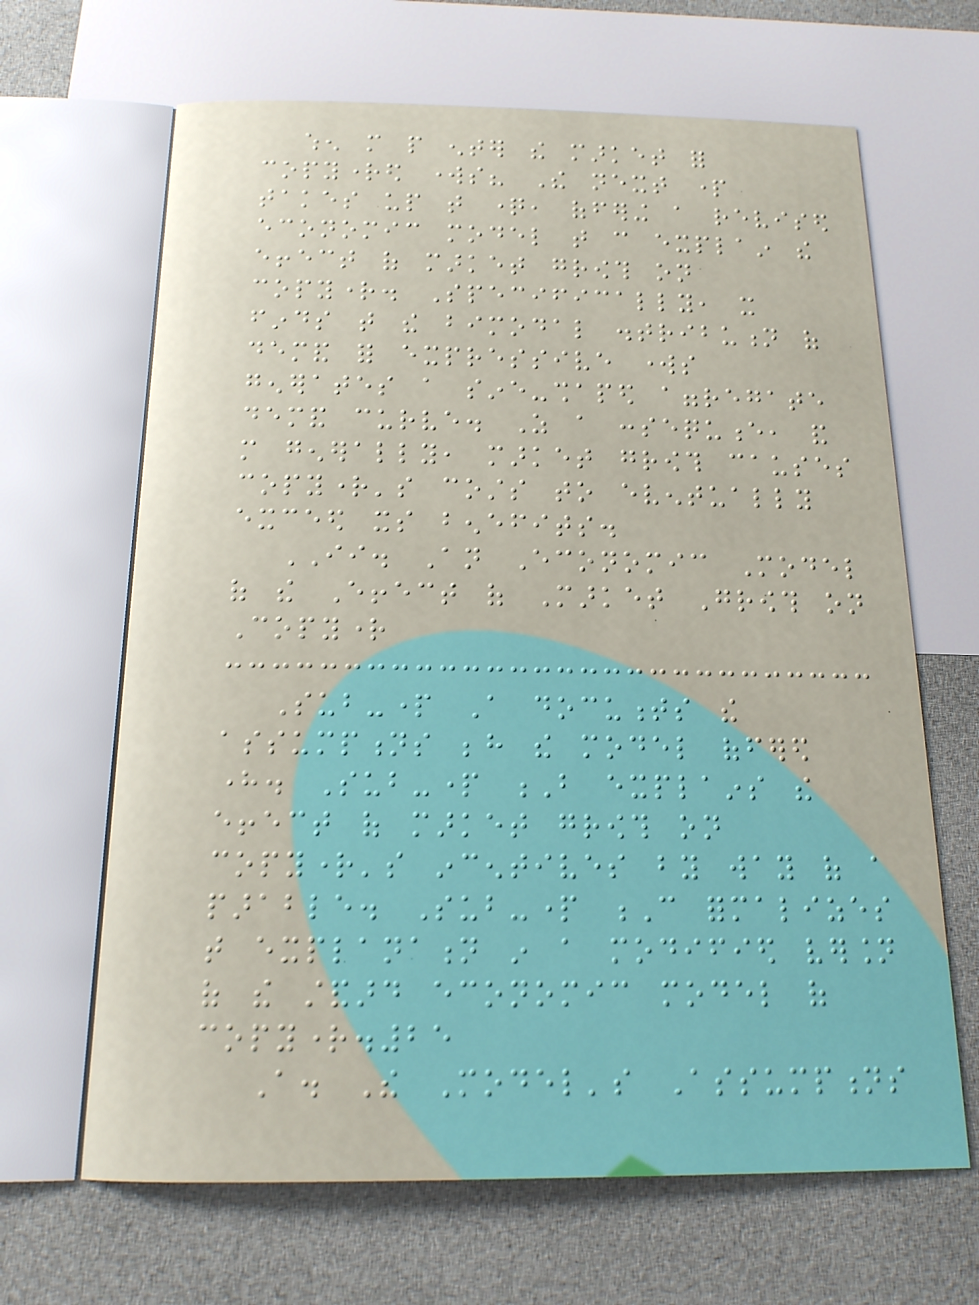when more people enter the market for
copyrighted works? The next part
takes up that question, offering a revised
economic model that can explain the
effect of market growth on
copyright. Specifically, it
finds that the bimodal distribution of
demand for expressive works
generates a sine-shaped aggregate
demand curve. As a consequence, and
more generally, market growth causes
copyright's costs to eventually
exceed its benefits.
II. An Economic Model
of the Effect of Market Growth on
Copyright
Sub-part A documents the
assumptions behind the model offered
here. Sub-part B explains the
effect of market growth on
copyright's incentives by way of a
parable. Sub-part C formalizes
that explanation in a modified version
of the standard economic model of
copyright.25
A. The Model's Assumptions
